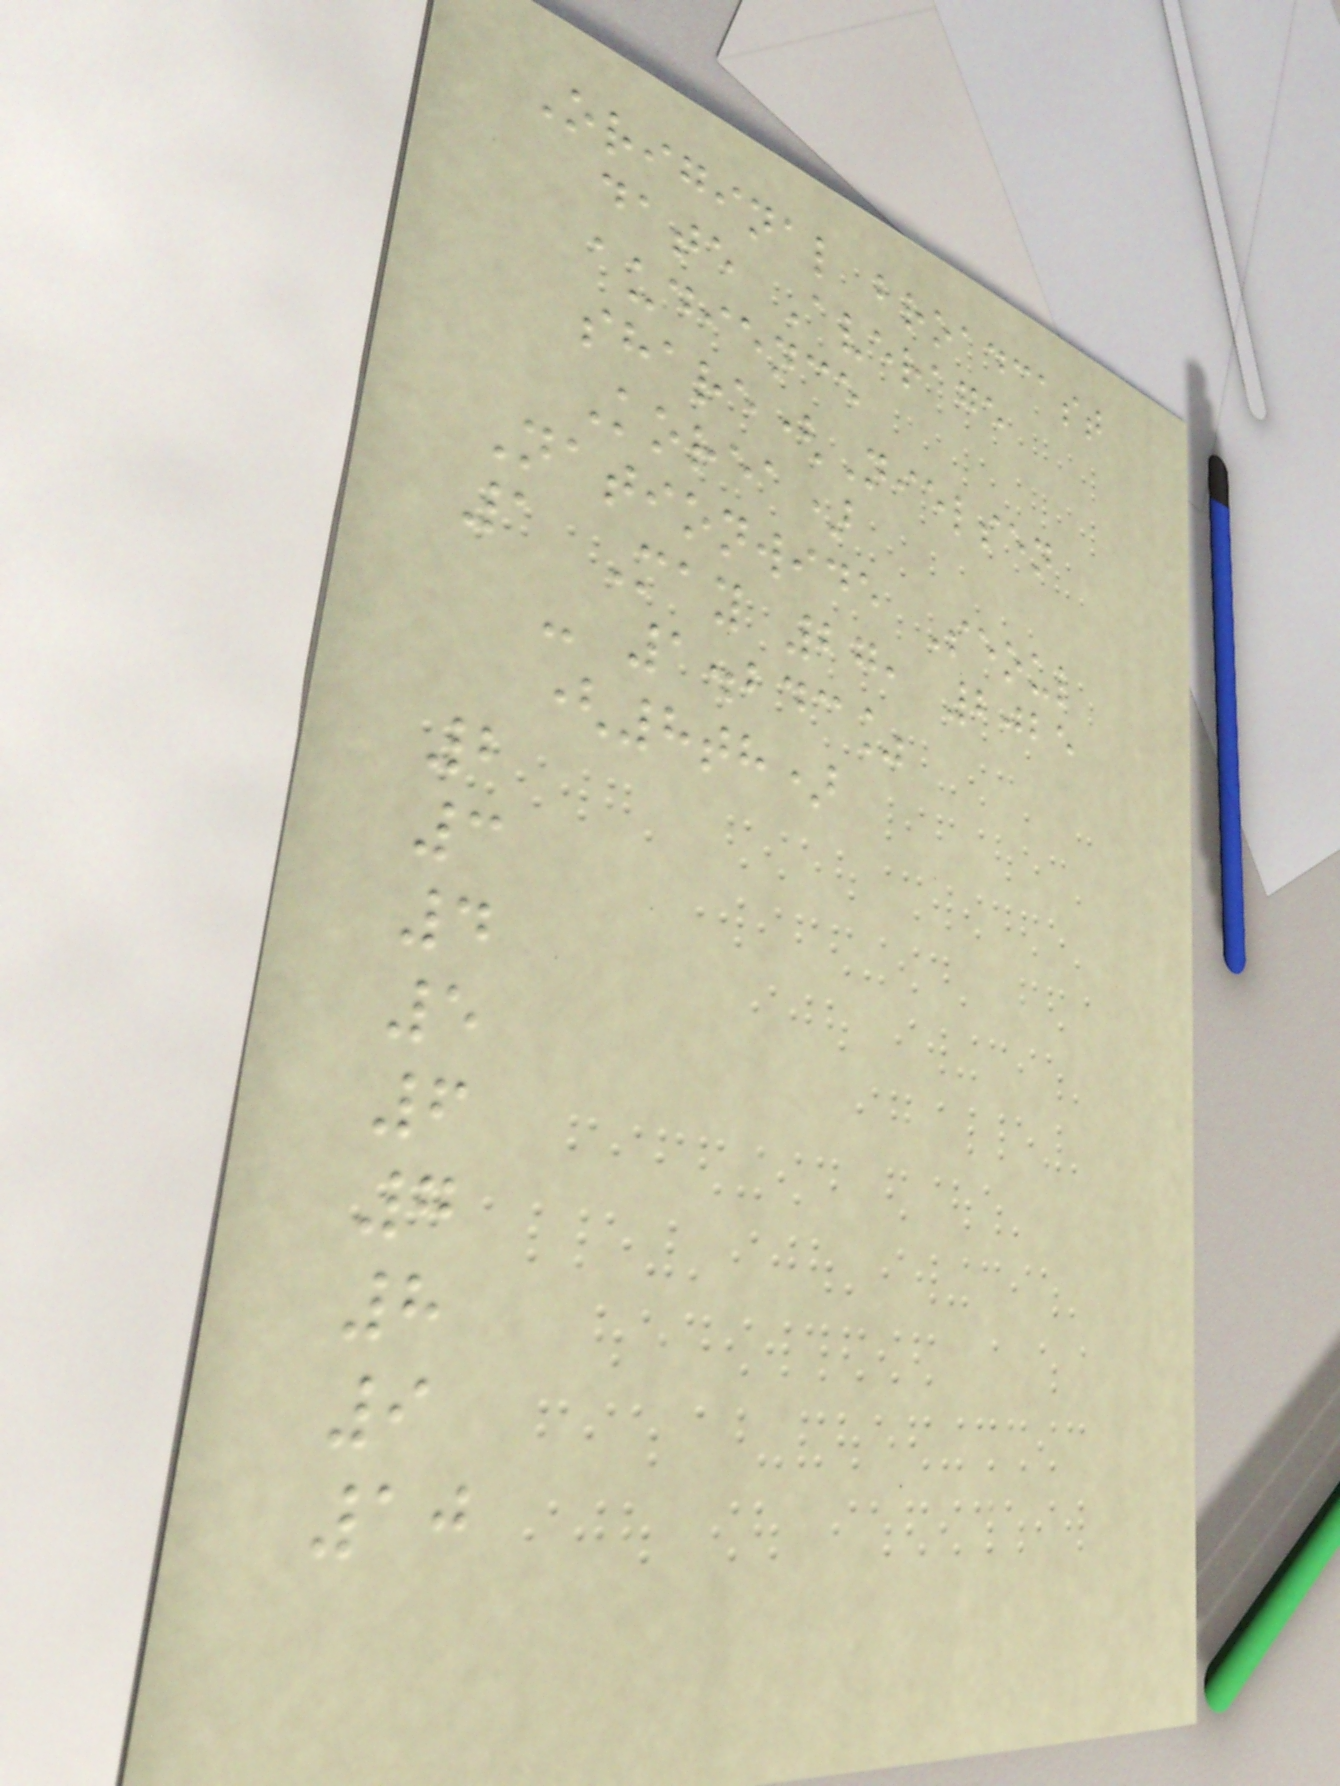Original broadcast
date Average
audience
share(Nielsen
Korea)
Nationwide Seoul
1 May 27, 2025
- 1.243%
(8th)
2
3
4
5
6
7
8
9
10
